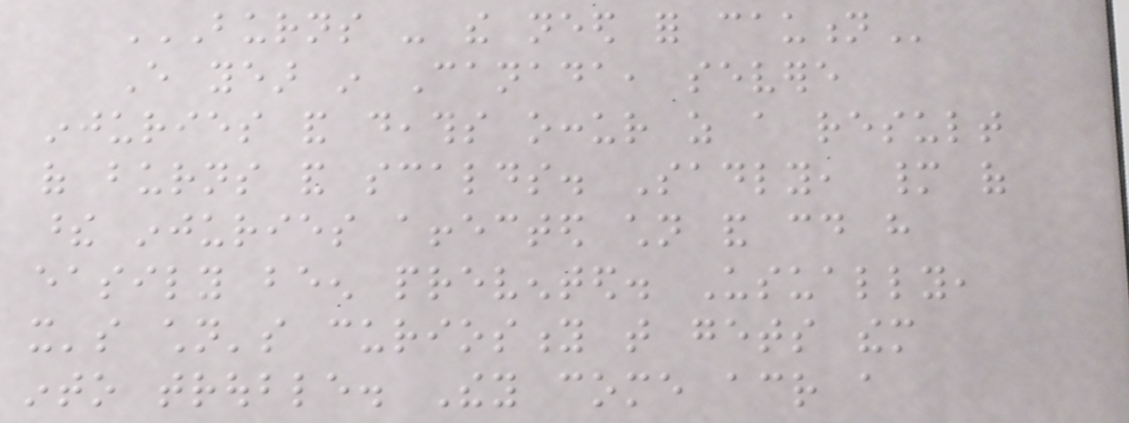BURNS - THE NEED FOR CAUTION
Every year in Canada, severe
injuries and deaths occur as a result
of burns and scalds. Sadly, many of
these injuries affected children and could have
easily been prevented. Usually,
it's children's curiosity that gets them
into trouble. They come across a
